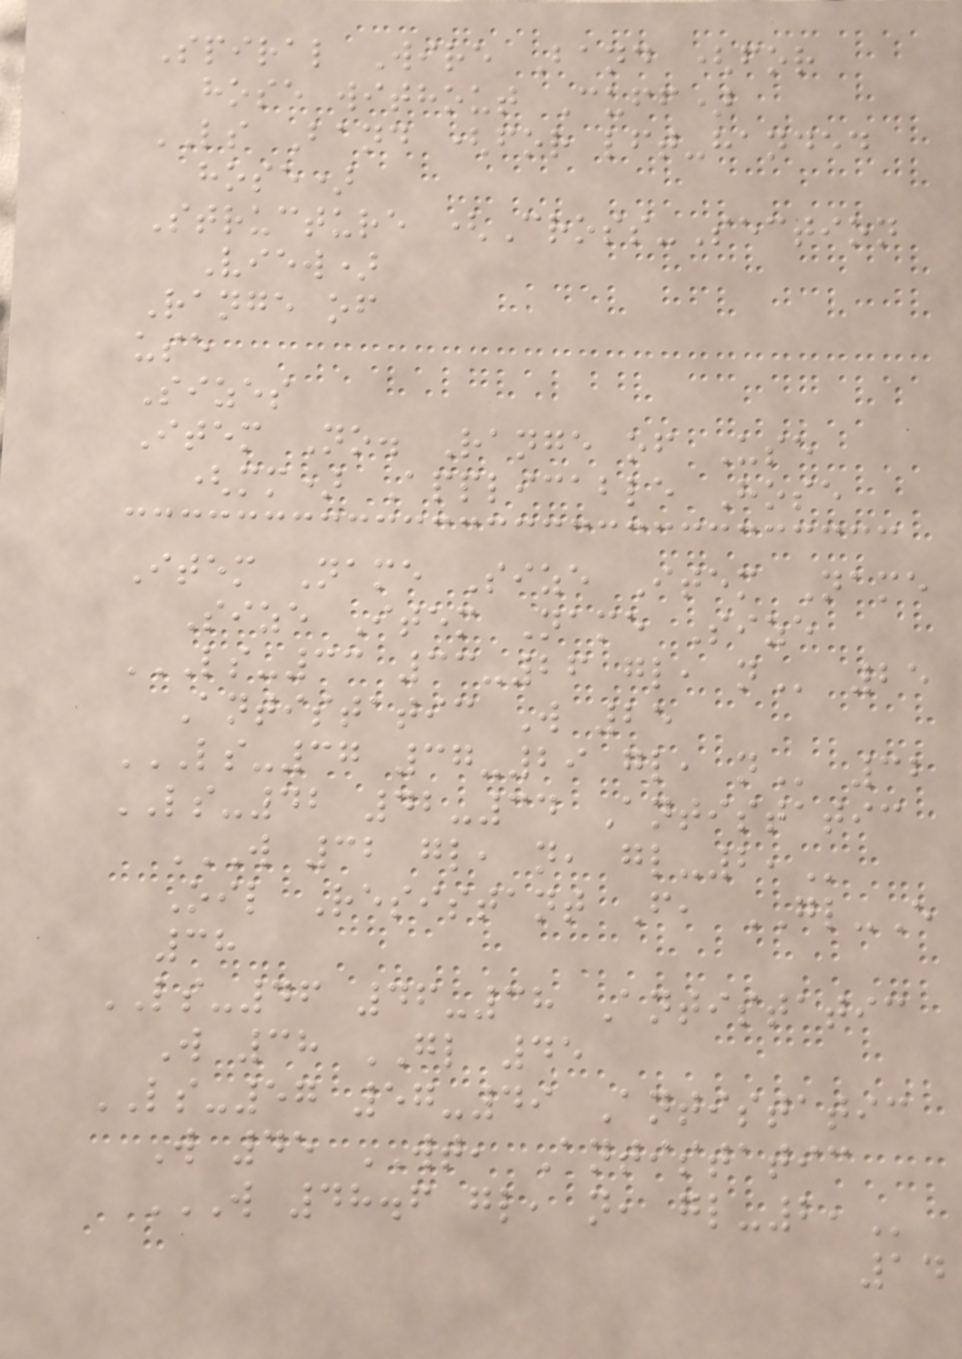Spiral Wire Band (for
hose without Cuff)
LS Band (for lft-handed
hose)
Structure (Cross-Section
View)
Range of
use
Sizes
Item No. Range of Use
(mm) Applicable Hose
Item Name Size Item Name
Size Item Name Size
LS-33 33-26 GL, N 25
Antistatic W 25
LS-37 37-29 GL, N 32
LS-42 42-34 Antistatic
W 32 GL, N, GL-2,
Oil Resistant F, GL-E
38
LS-46 46-38 Antistatic
W 38 GL 45
LS-57 57-49 Antistatic
W 45 WT, Antistatic
W 48.6 GL, N, GL-2,
14
